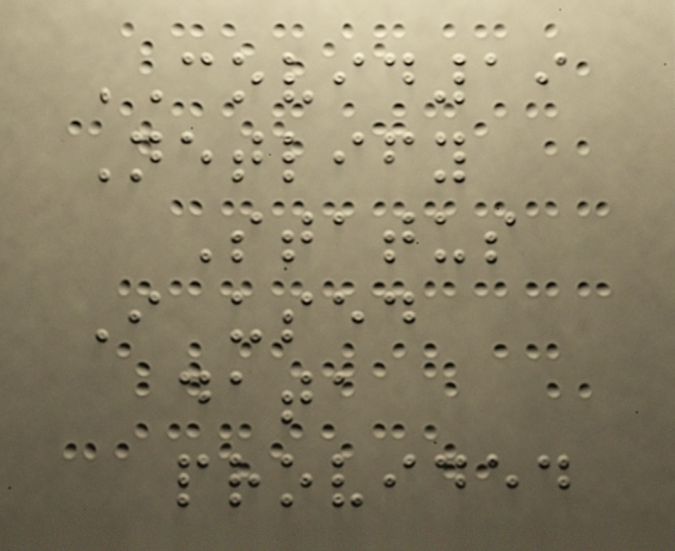COVID19
Netlify
Status
I used
data
provided
